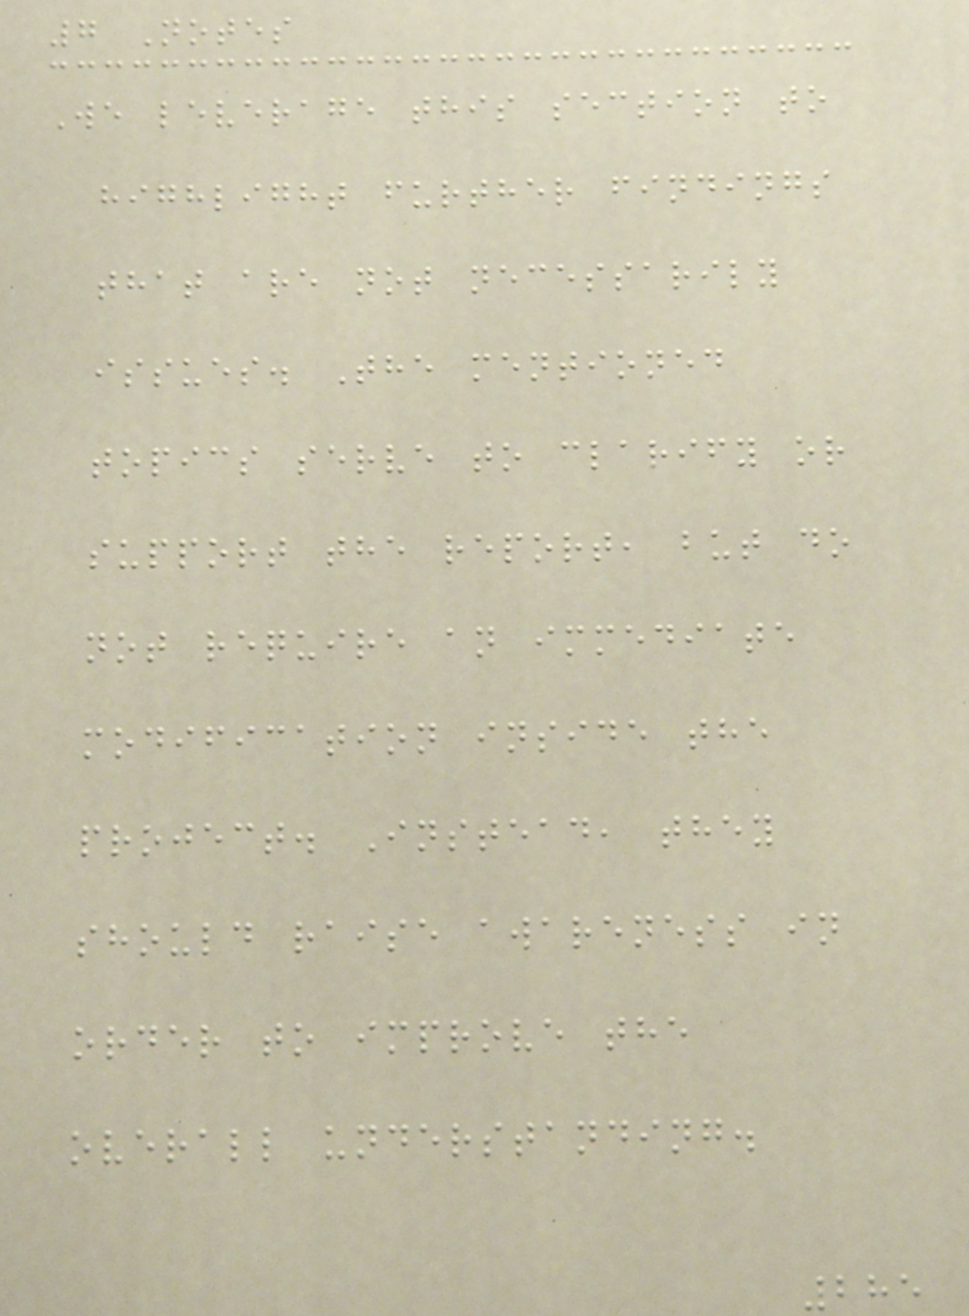7 Notes
We leverage this section to
highlight further findings
that are not necessarily
issues. The mentioned
topics serve to clarify or
support the report, but do
not require an immediate
modification inside the
project. Instead, they
should raise awareness in
order to improve the
overall understanding.
285
